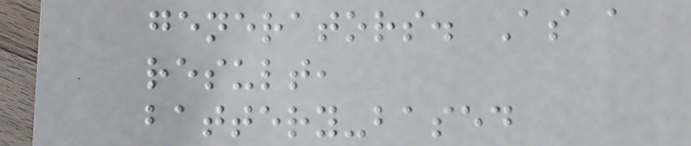generators. As a
result,
battery-based
